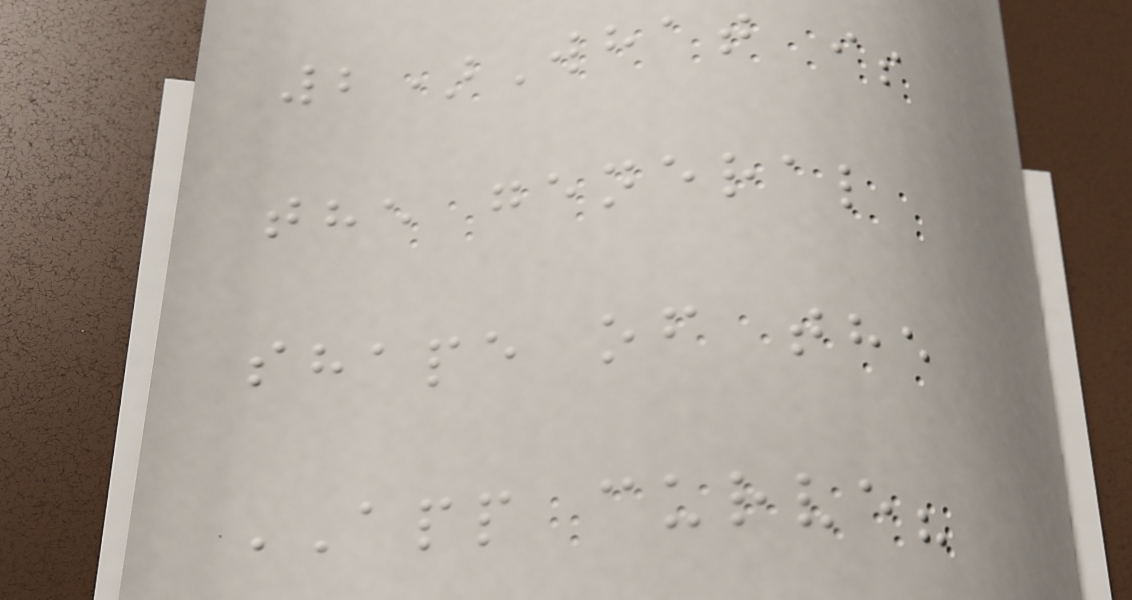2)What is
the general
shape of the
APP curve?
